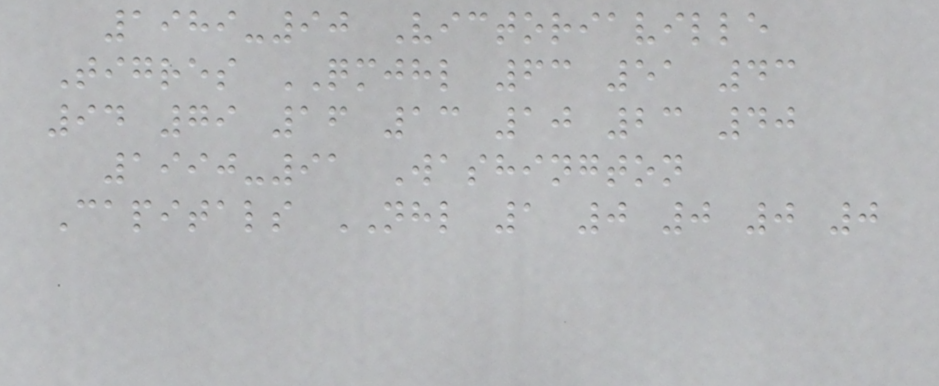1989-90 Victoriaville
Tigres QMJHL 63 51 43
94 79 16 13 10 23 40
1990-91 Washington
Capitals NHL 1 0 0 0 0
